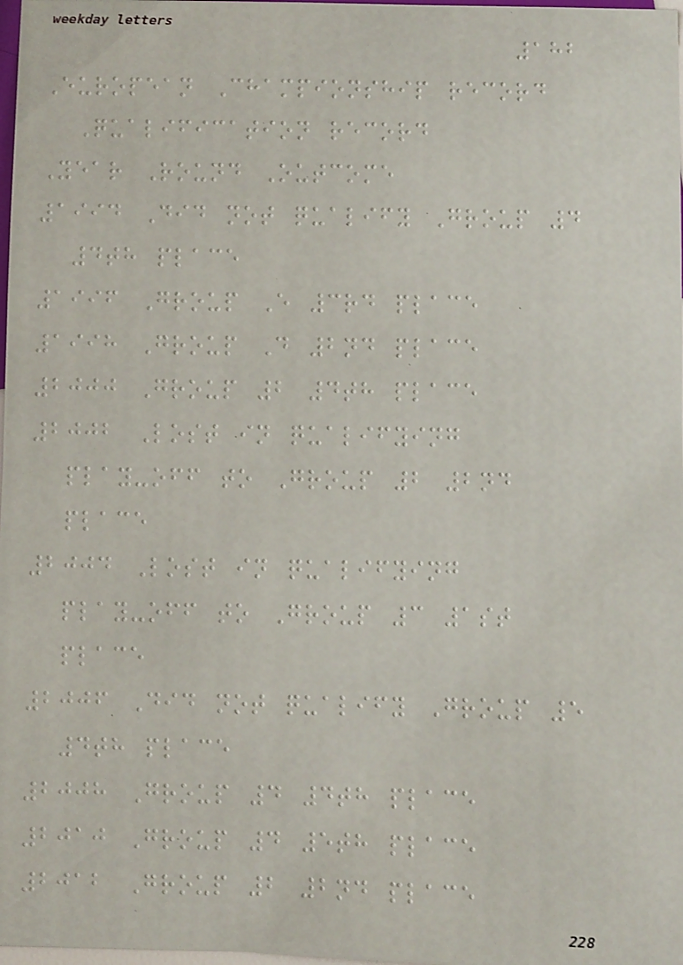182
European Championship record
Qualification record
Year Round Outcome
1994 Did not qualify Group 4
4th place
1996 Group E 3rd place
1998 Group D 2nd place
2000 Group 2 4th place
2002 Lost in qualifying
play-off to Group 2 2nd
place
2004 Lost in qualifying
play-off to Group 3 1st
place
2006 Did not qualify Group 5
4th place
2008 Group 4 4th place
2010 Group 4 5th place
2012 Group 2 2nd place
